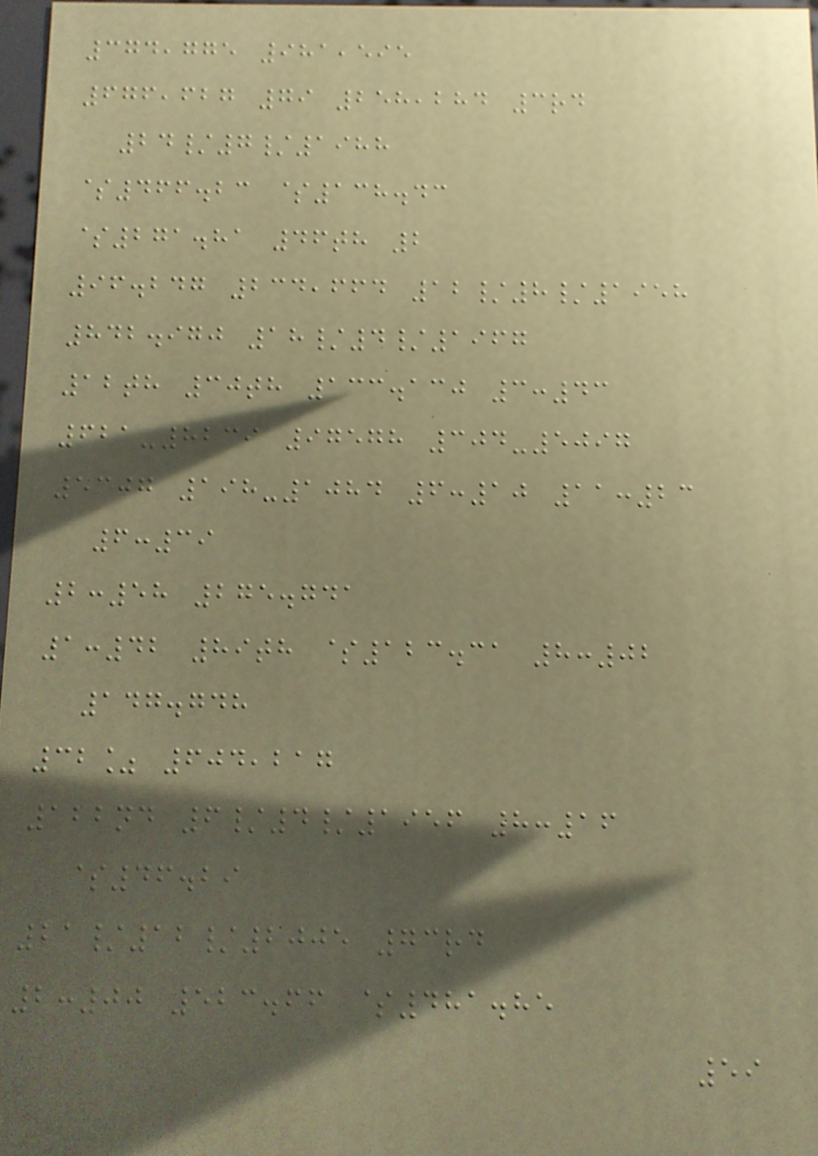374,775 981,595
676,627 79 258,284 3rd
24/7/1988
$466.23 $138.43
$271.81 46th 2
96.247 234,664 12/8/1958
842.970 18/4/1967
12th 30th 133.130 3:43
621-8239 97578 304-5097
5307 198-1084 6:10 11:23
6:39
2:58 275.741
1:42 89th $123.31 8:02
147.748
32% 604,217
122nd 6/4/1956 8:16
$46.29
21/12/2005 73rd
2:00 523.66 $481.85
59
